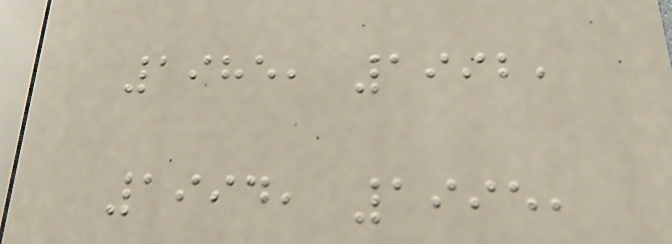1985, 1992,
1994, 1995,
